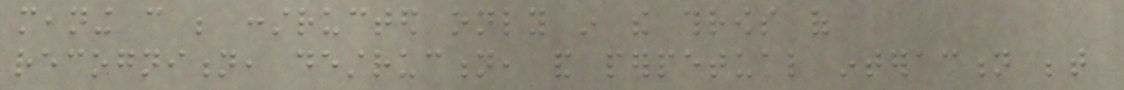meaning can be constructed only in the throws of
recognition, destruction, and perpetual interaction between
